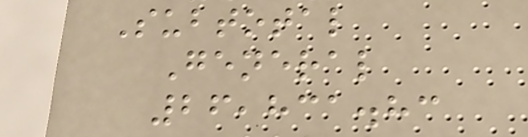Subtotal
General
26,831.83
